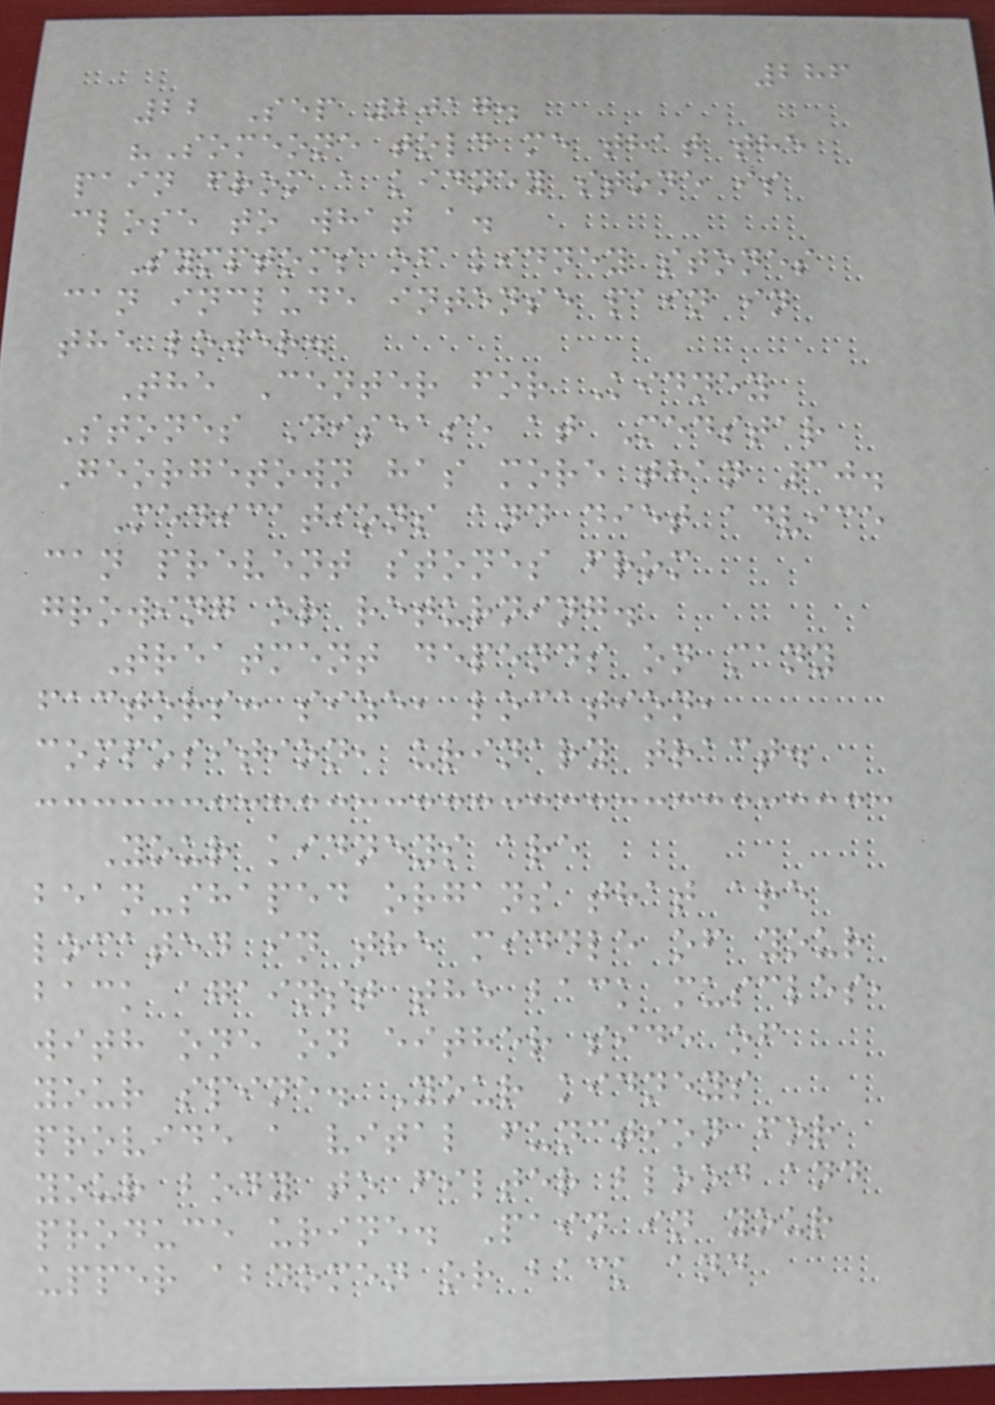286
22 Sep 2017.
"Someone told me that the
pain from a kidney stone is
close to what a.
Symptoms of kidney stones
can include intense pain in
the lower.
The Center for Kidney
Stones Disease at Medstar
Georgetown has more than 30.
Medications and diet advice
can prevent stones from
growing or returning.
Treatment depends on many
factors: size, location,
composition, urinary tract.
Your kidneys are
bean-shaped organs that are
located in the middle of your
back against the back muscles,
with one on either side of
your spine. Your kidneys
provide a vital function for
your body to filter blood and
produce urine. Pain in your
upper abdomen or back and
